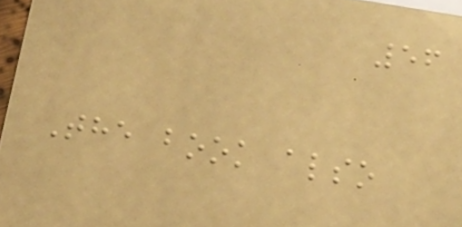56
The book also
